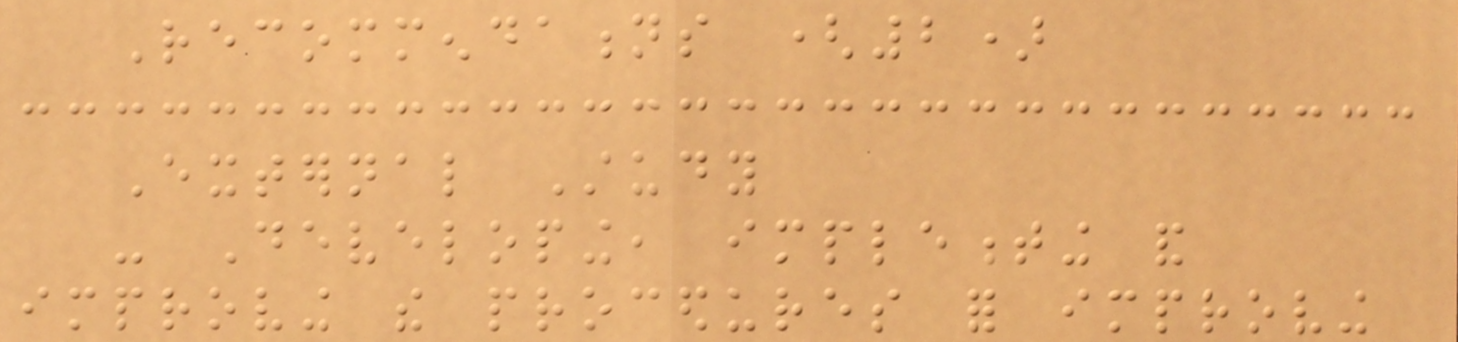Recommendations (2)
External Study
- Developing, implementing and
improving the procedures for improving
